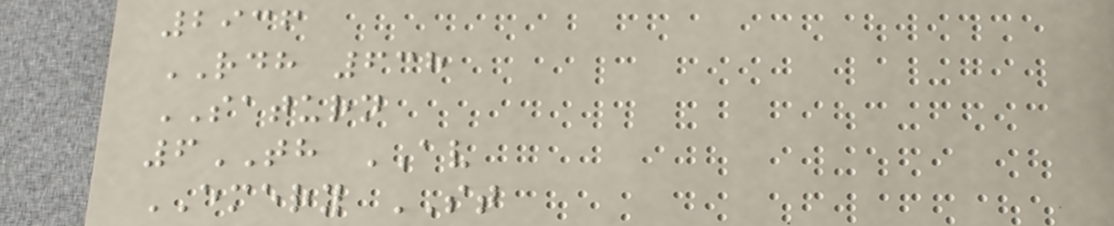2936
RDH 638
SATURN
6TH AV
EMERY ST
